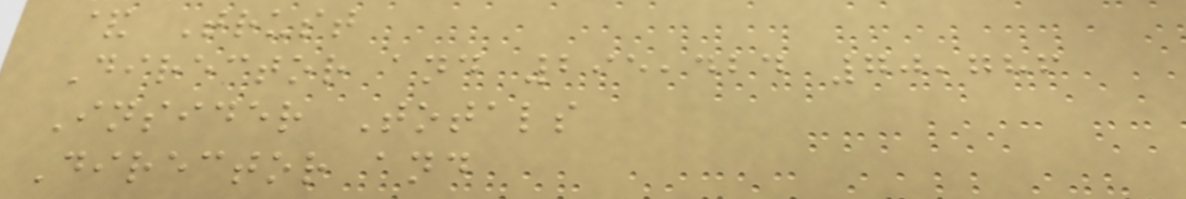& Trust
Director and 295,424 70,786
Insider Totals
Director and
